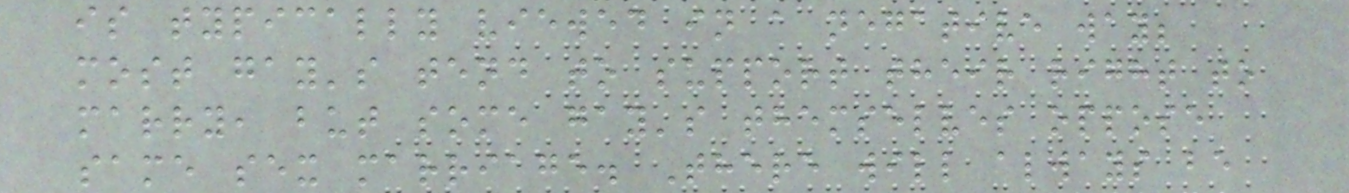is typically viewed in a negative way;
most gay's tend to support their right to
marry, but some gay's themselves oppose
same sex marriage. There will always be
